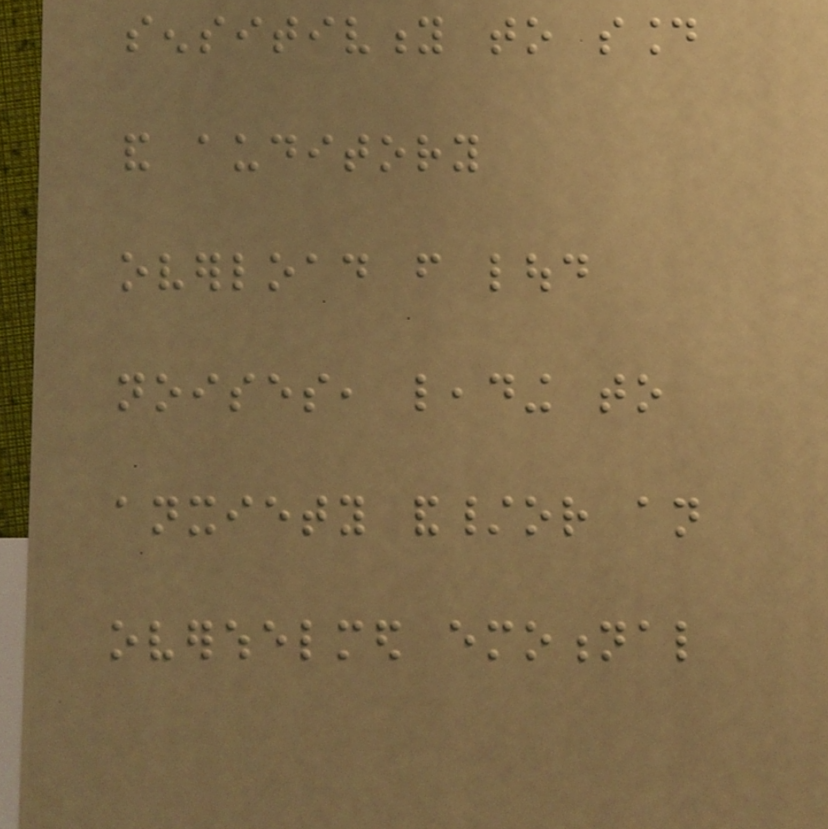sensitivity to sound
and auditory
overload from loud
noises, leading to
anxiety and/or an
overwhelmed emotional
